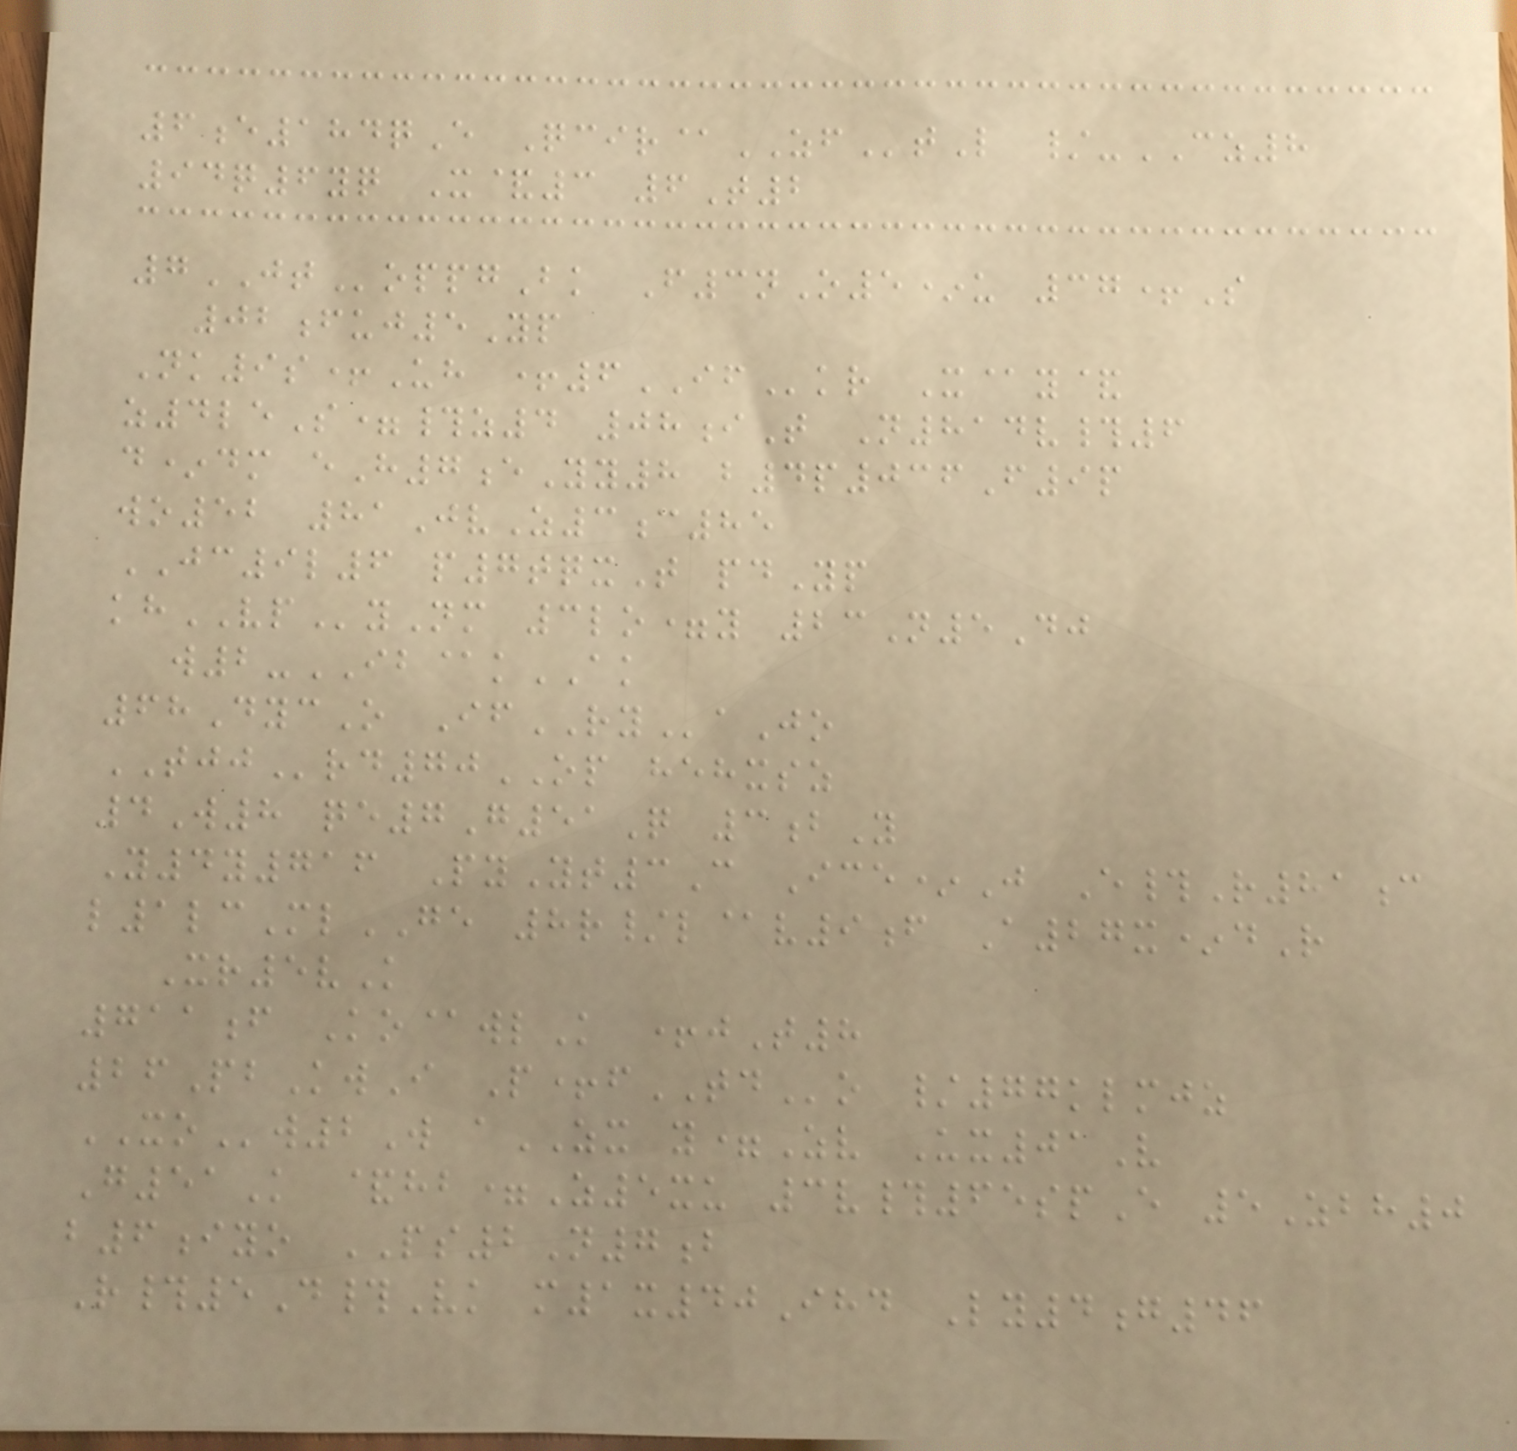6e184qE Qcir@ZFtL /-CZ8
94q6yq X&3 6T2
7JToppgBk F3nO5*u 37+S
02fuj5Yp
Nk9s+Uh +6IFkr X@y&
z4leS=#z4 08iT N814v#6
d*dm eH7eYy8 b4p036F9p
wo52 81JvZ3c85
JC9l6 p7tqxT pdYp
khVPyNm 3lo=y 23N5Dj
w2-IB@kAK
68DycO IfRYaJo
TJJrd70OP hehxsz
4W8 qe7G51Q 3bY
Y4y716 PyYt3C Ice*J E#R81c
l1lcMlGE 8r/l@v9f A27x*dR
Xr5vK
711f Ko@wlK +jT8
26PbKwI P+fTDo /77klmjz
XOw2W aZX y=Zv Ux01V
G51K &hb=Z5xu 3v#65spE 5Zbh0
b6iyo PS2N7b
R#5D#Vk m1x40Ihd Ly4g46
